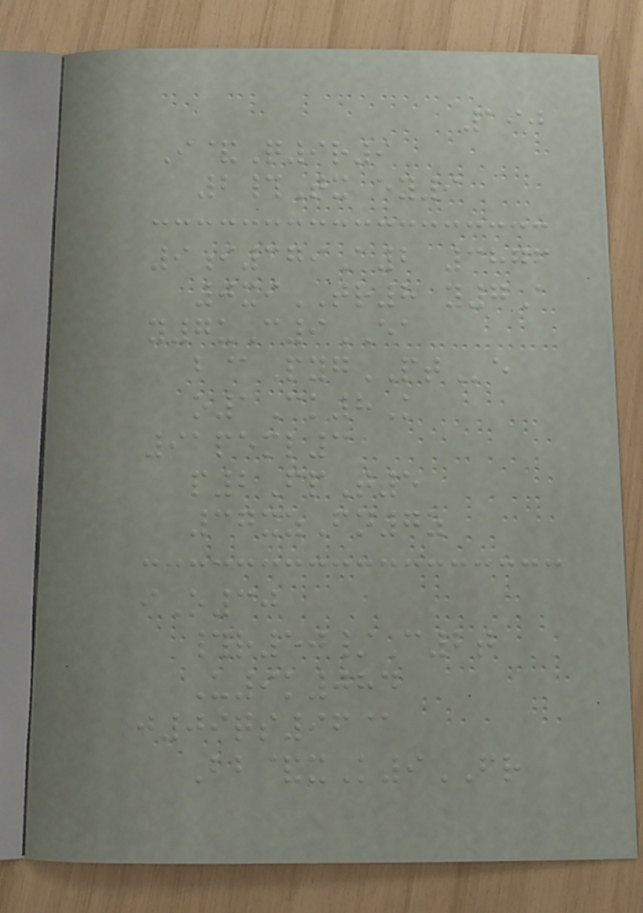190
I&Q9r9
2#Tx ey9
9i379A2 3876
0xiTR8 y7A
y7uC9EA
b@PygPTe
o1Ck8K
91peml3
p2FpT5
37xzFn7z
iO30
#r50/C2t
U9k084
j09qs96@
Bb&xK9FR
